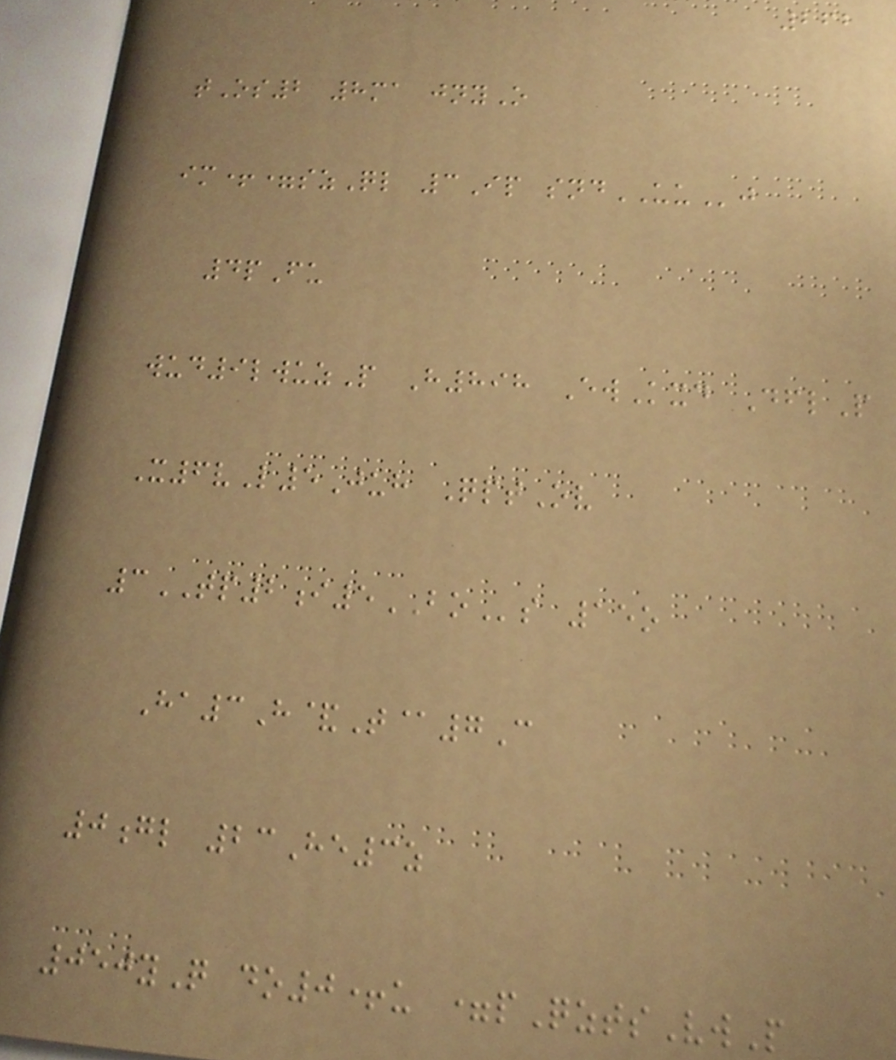262
tOs2 8ma jnyO
im+=szQl 3Ip sndUUj
4pFu
wud9lwuzP H898 EwKxd DflP
X6vL5Juh QptOv
3TP2i5BOs 15o
Ha3H&T@7C
0gl 23He3z
050yQ do0+u =pQztsVwP
